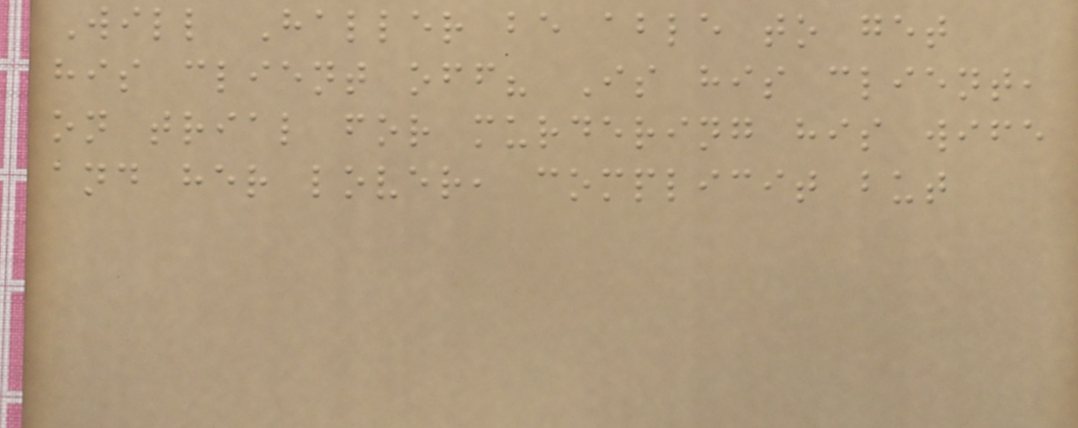Will Haller be able to get
his client off? Is his client,
on trial for murdering his wife
and her lover, complicit but
